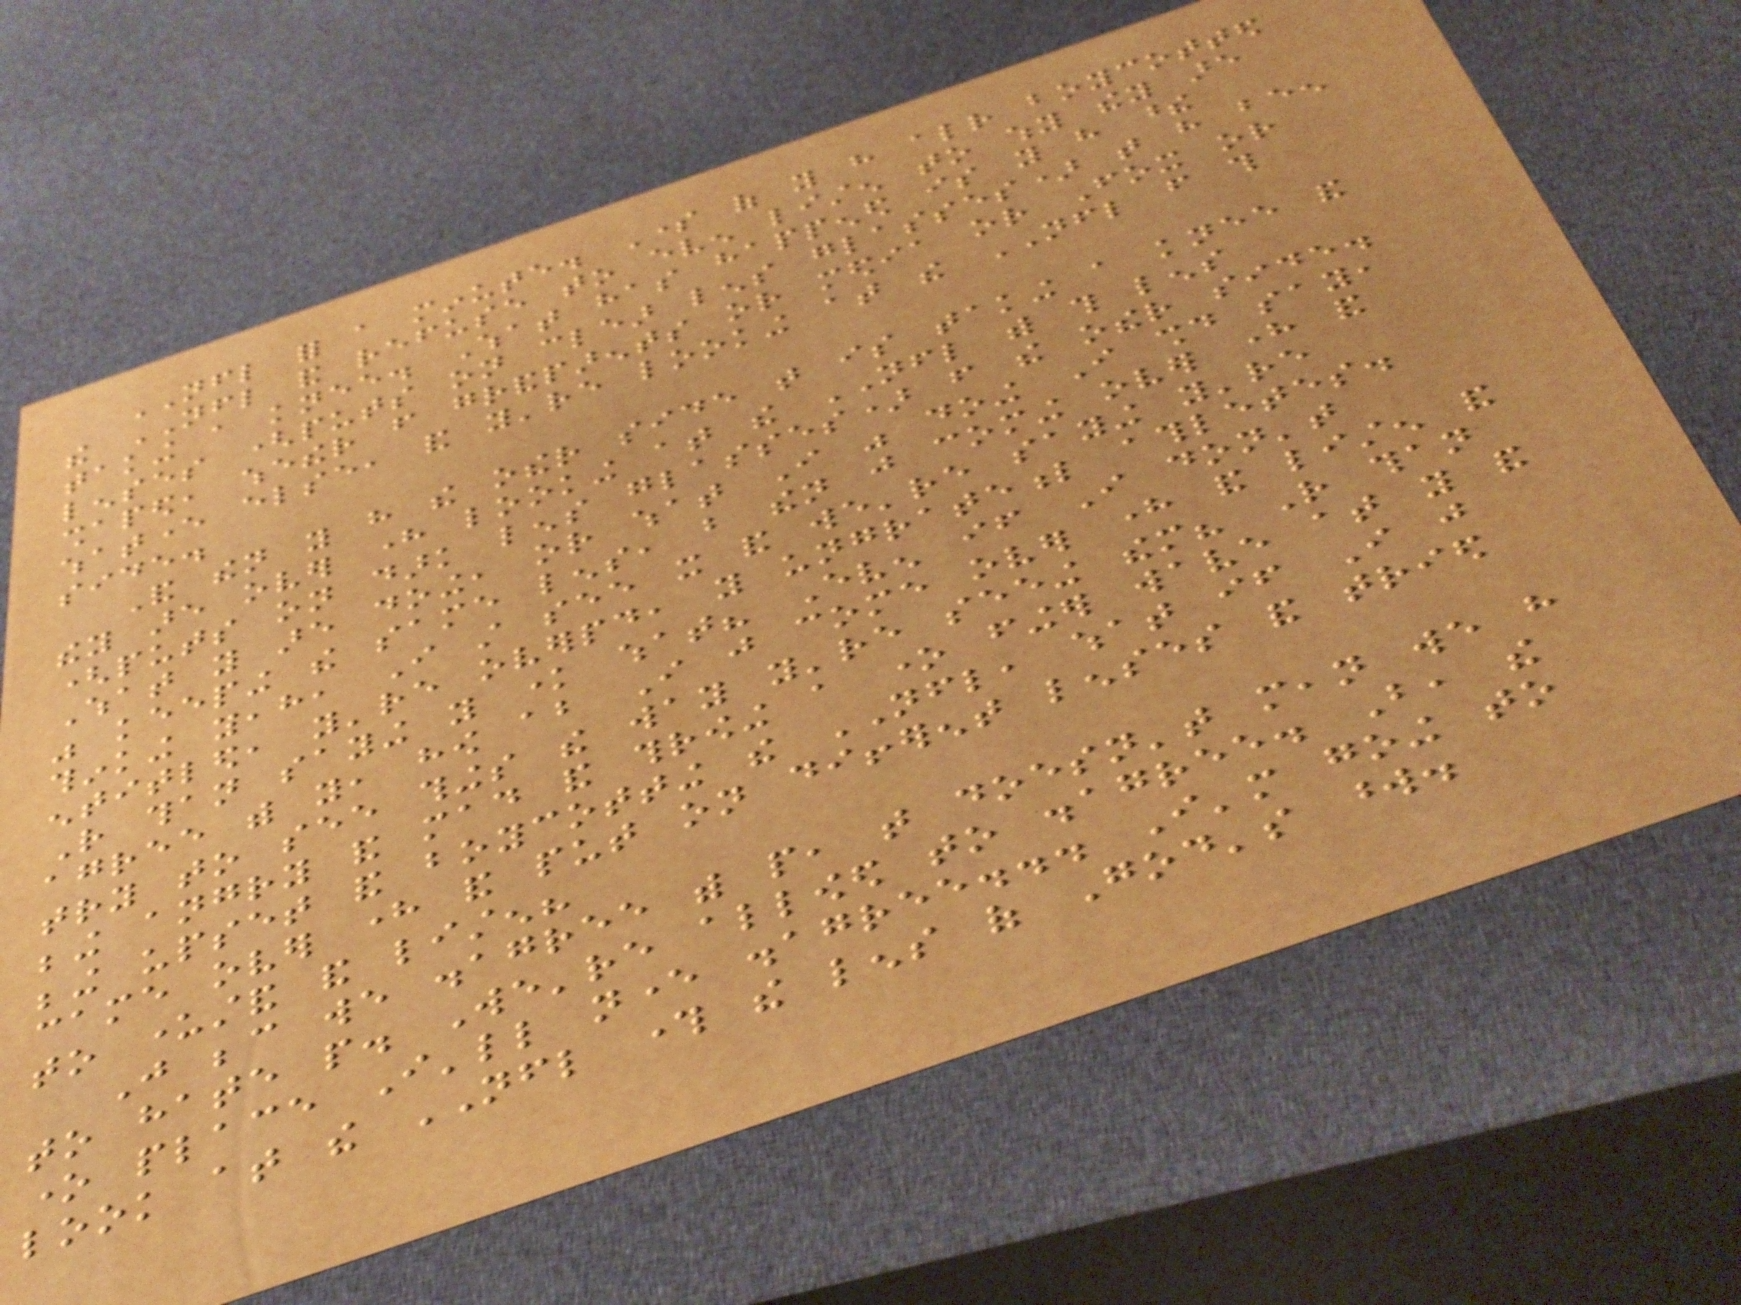NFL for a minute. Some of you have already boycotted
the NFL and refuse to even listen to why they are
taking a knee. What has happened is you have these
lenses (puts on clear lens glasses) that have been
shaped, whether from grandparents or media or Fox or
whatever else, and you're looking at the NFL from this
side.
And then you have the other side that is taking a knee and
they are over here looking at the NFL with this lens
(puts on dark lens glasses) from the other side.
What you are doing, or what I was doing I should say,
was keeping the same lens, but then just coming over here and
thinking yeah, I still see it and we're saying you're
entitled, you're overpaid, you ungrateful athletes.
Rather than saying you know what? Even if I don't
agree with you, how about I just come over here and listen and
try to see things the way you're seeing them? Rather than
being angry and mad and throwing a one finger wave at you and
being upset and boycotting the NFL, what if I just
came over here and put on different lenses and tried
to understand and listen?
Just because we disagree with people, that doesn't mean we have
to hate people. We're allowed to disagree. But, the
one place I'll never disagree... I'm going to
look at the NFL through the lens of God's word.
